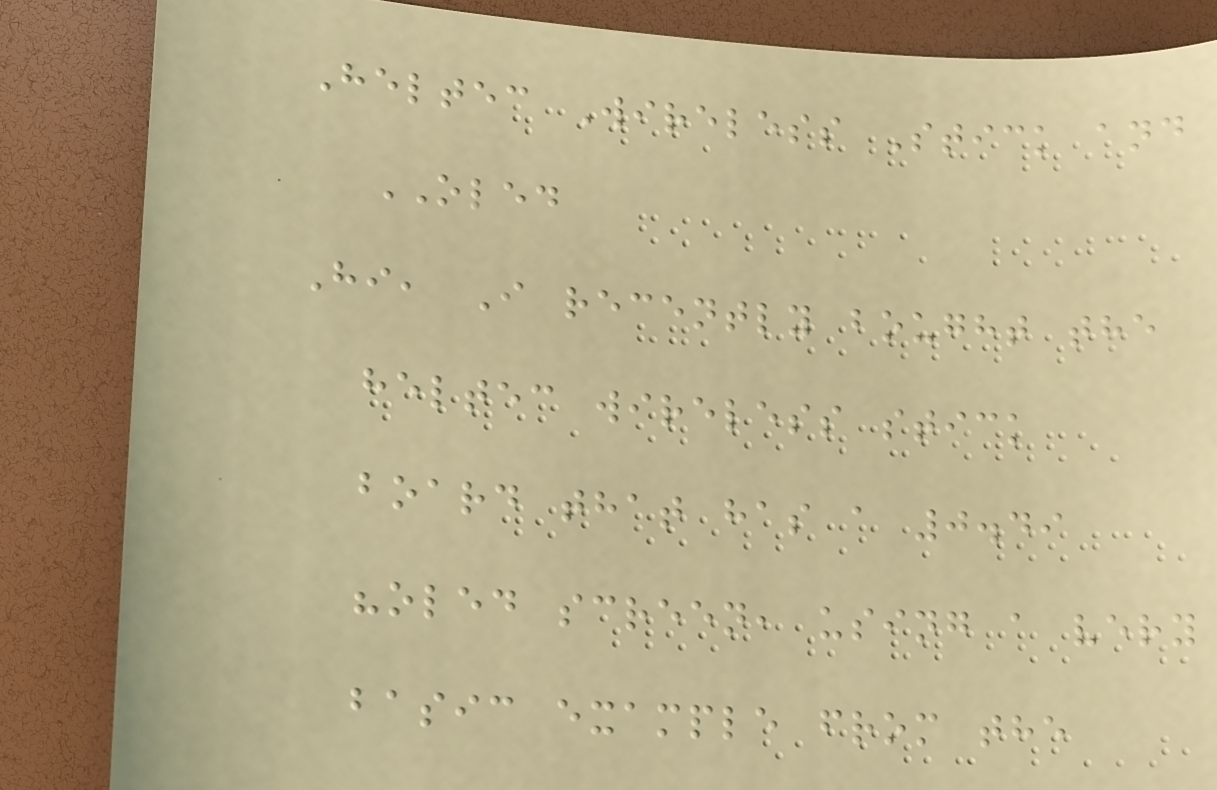Heltec Wireless Stick and
OLED
Hi, I recently bought the
heltec wireless stick
board that has a 0.49
"oled screen, using a very
basic example from the
